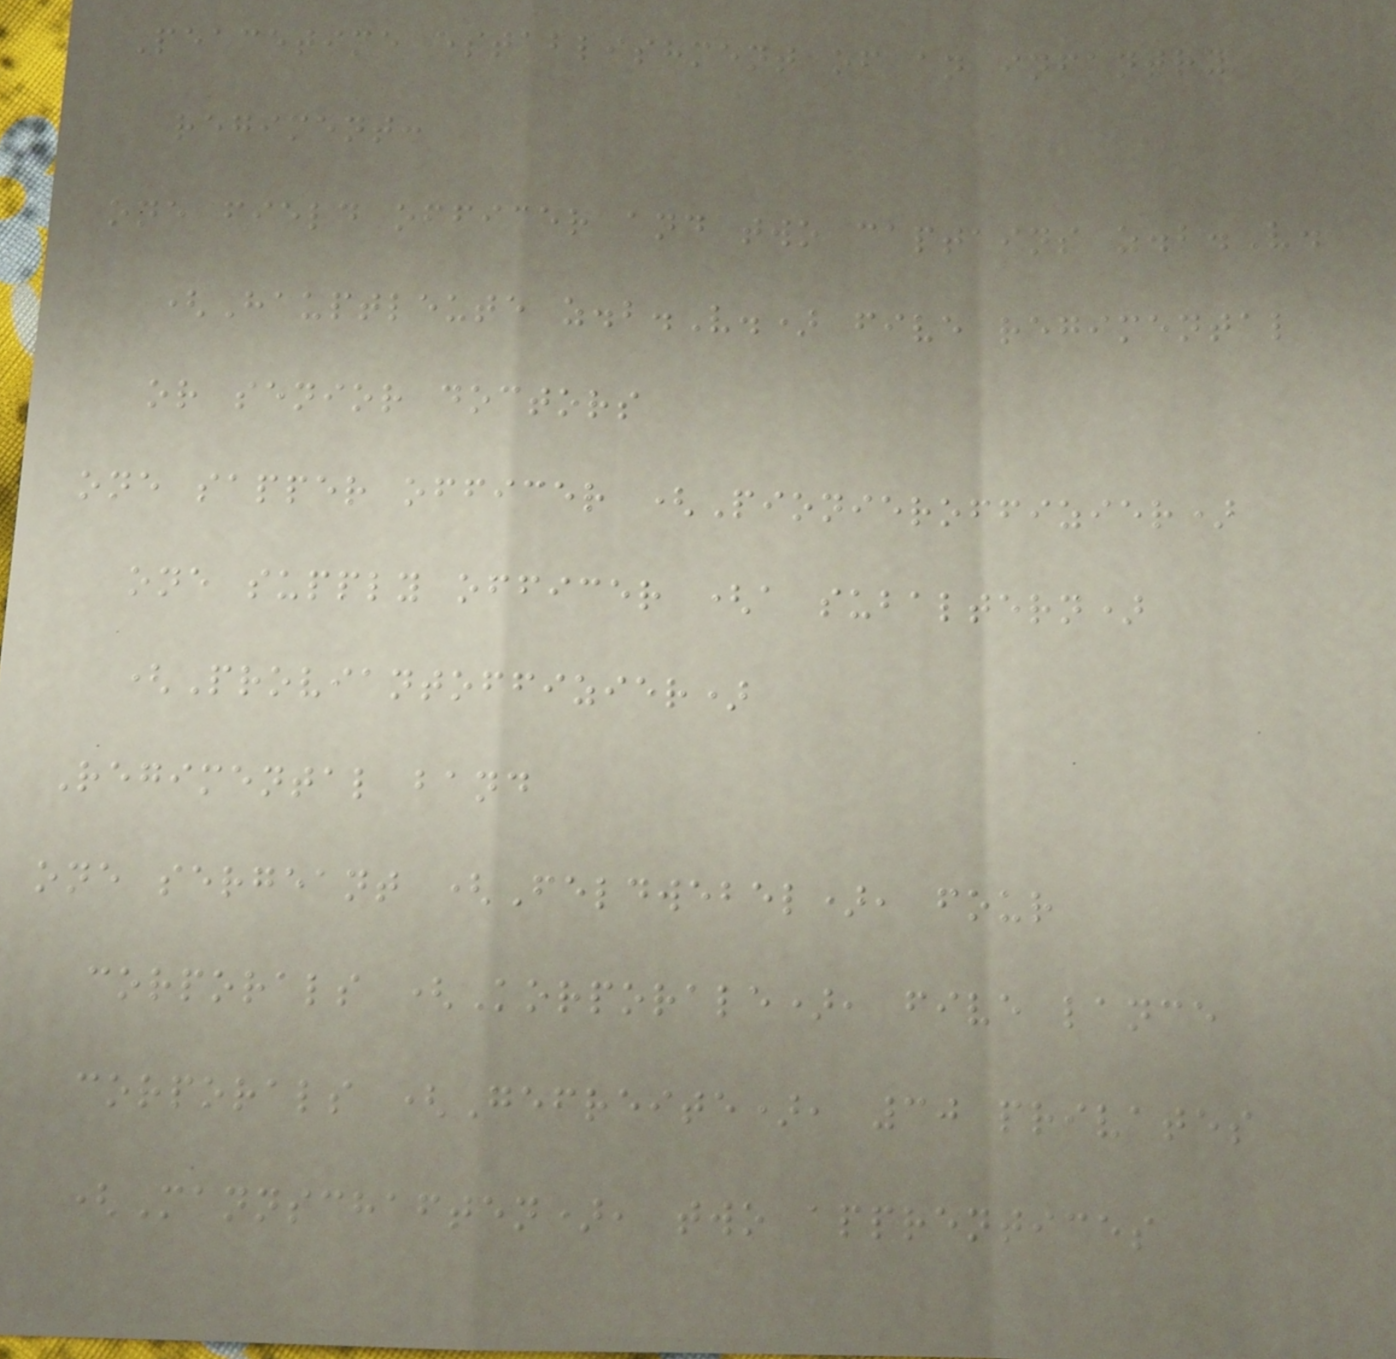Peacetime establishment of an infantry
regiment:
one field officer and two captains z.b.V.
(Hauptleute z.b.V.) five regimental
or senior doctors
one sapper officer (Pionieroffizier)
one supply officer (a subaltern)
(Proviantoffizier)
Regimental band
one sergeant (Feldwebel), four
corporals (Korporale), five lance
corporals (Gefreite), 30 privates
(Mannschaften), two apprentices
